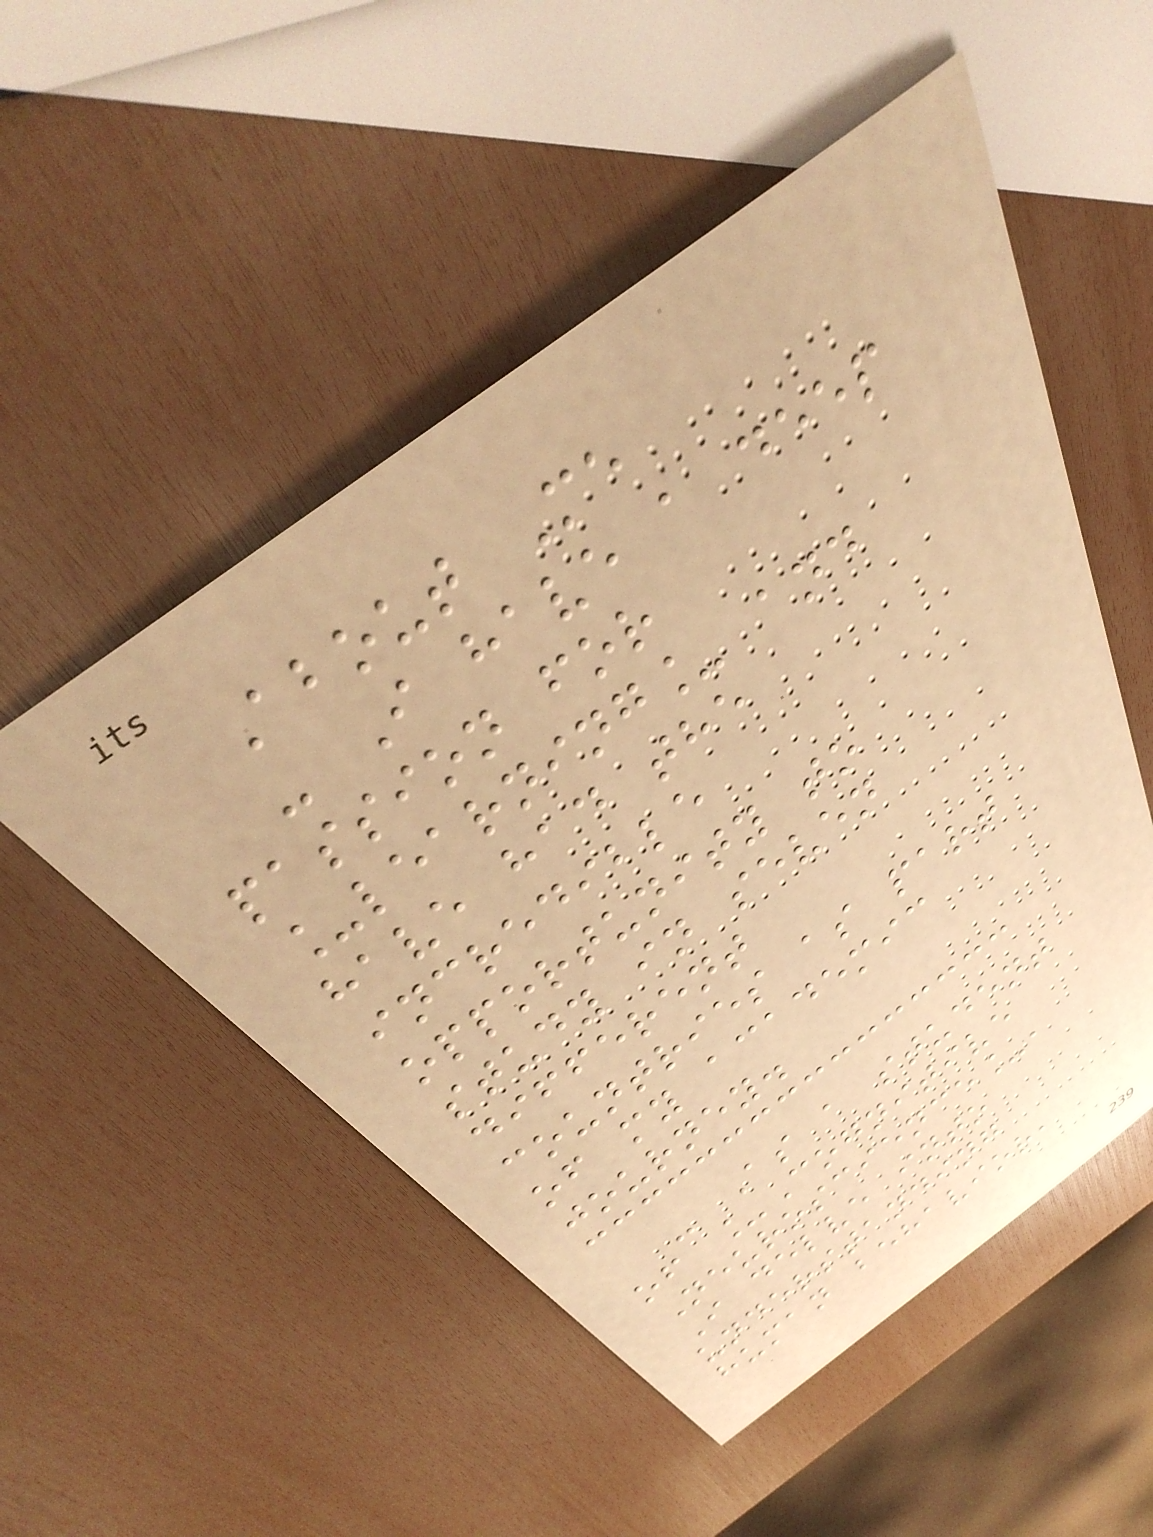About Me
- I have a deep
passion for
_learning_ and
have had the
incredible
opportunity to
study in seven
different
countries as part
of my academic
journey.
- As a student
of _Cognitive
Neuroscience_,
I delve into
understanding
human behavior,
